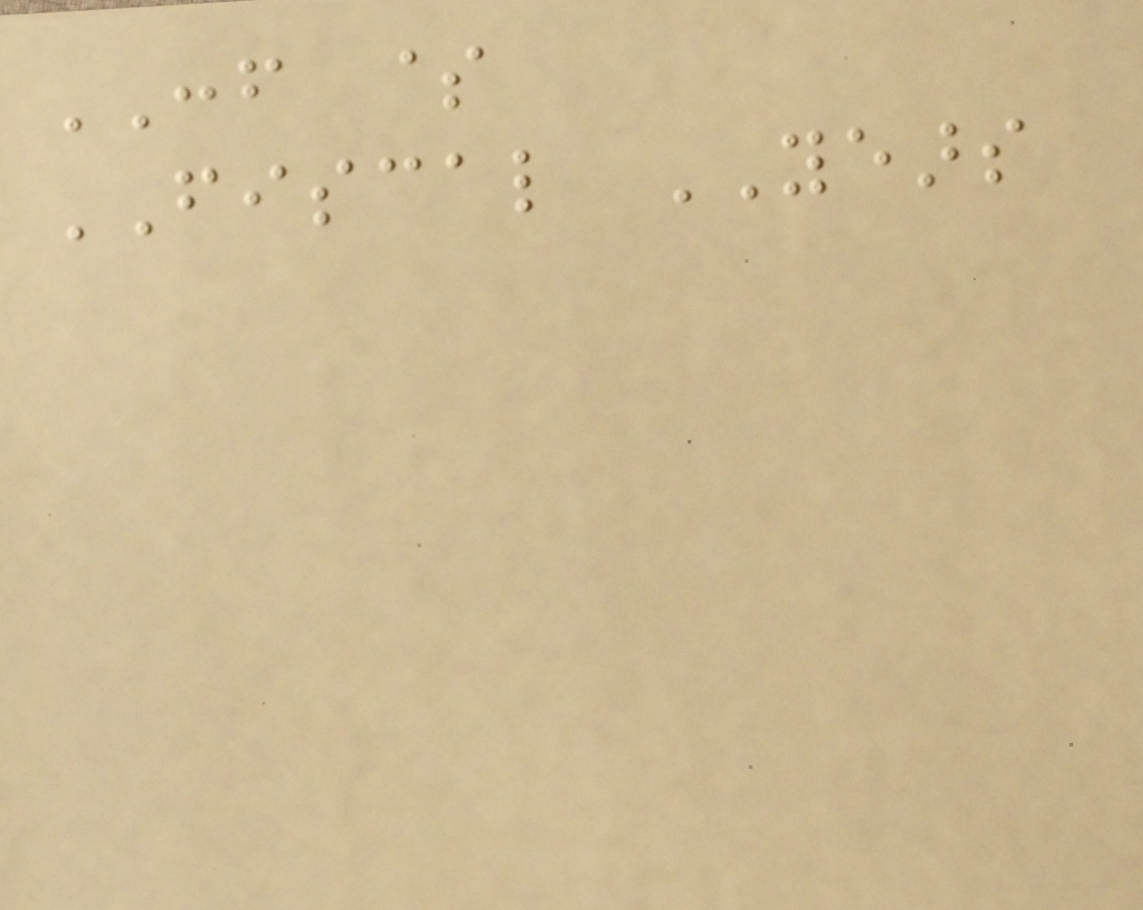CONF $
FISCAL YEARS
